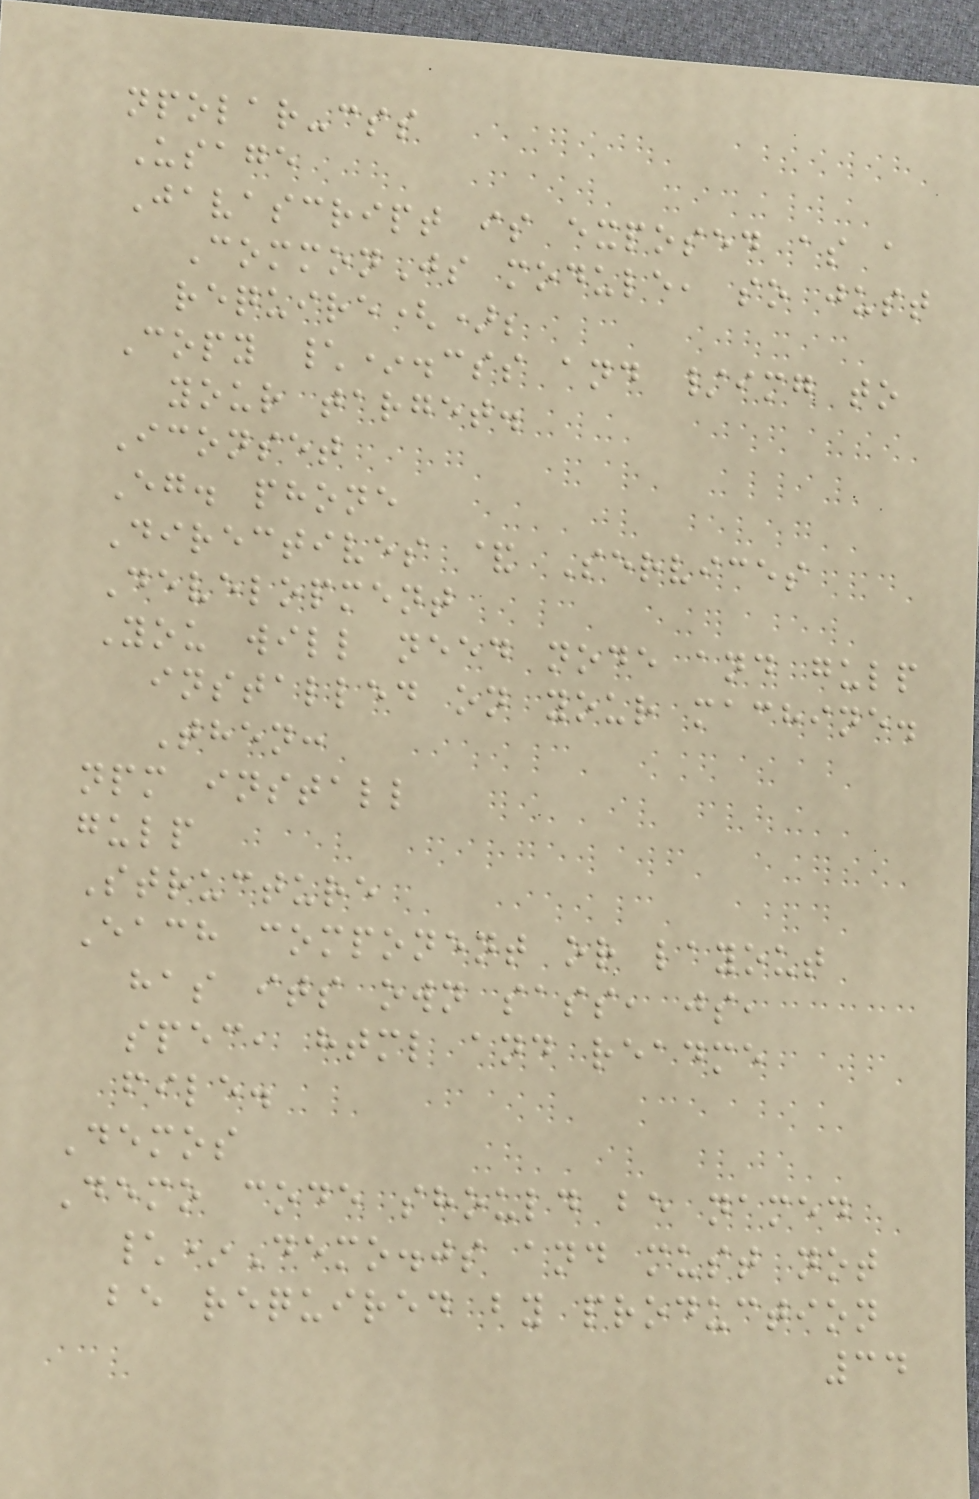npolar-css
Usage
Javascript is exposed as a
CommonJs module, so just
require();
Copy \*.css and /img to
your target.
Iconset
Eg. phone
Directives & Services
Development
You will need node and gulp
installed on your machine.
Then:
npm install
gulp
Structure
Each component or layout
has its own sass, js,
spec, html and readme
file.
Demos
Demo code should be named
\*Demo.js and must not
be required by production
34
